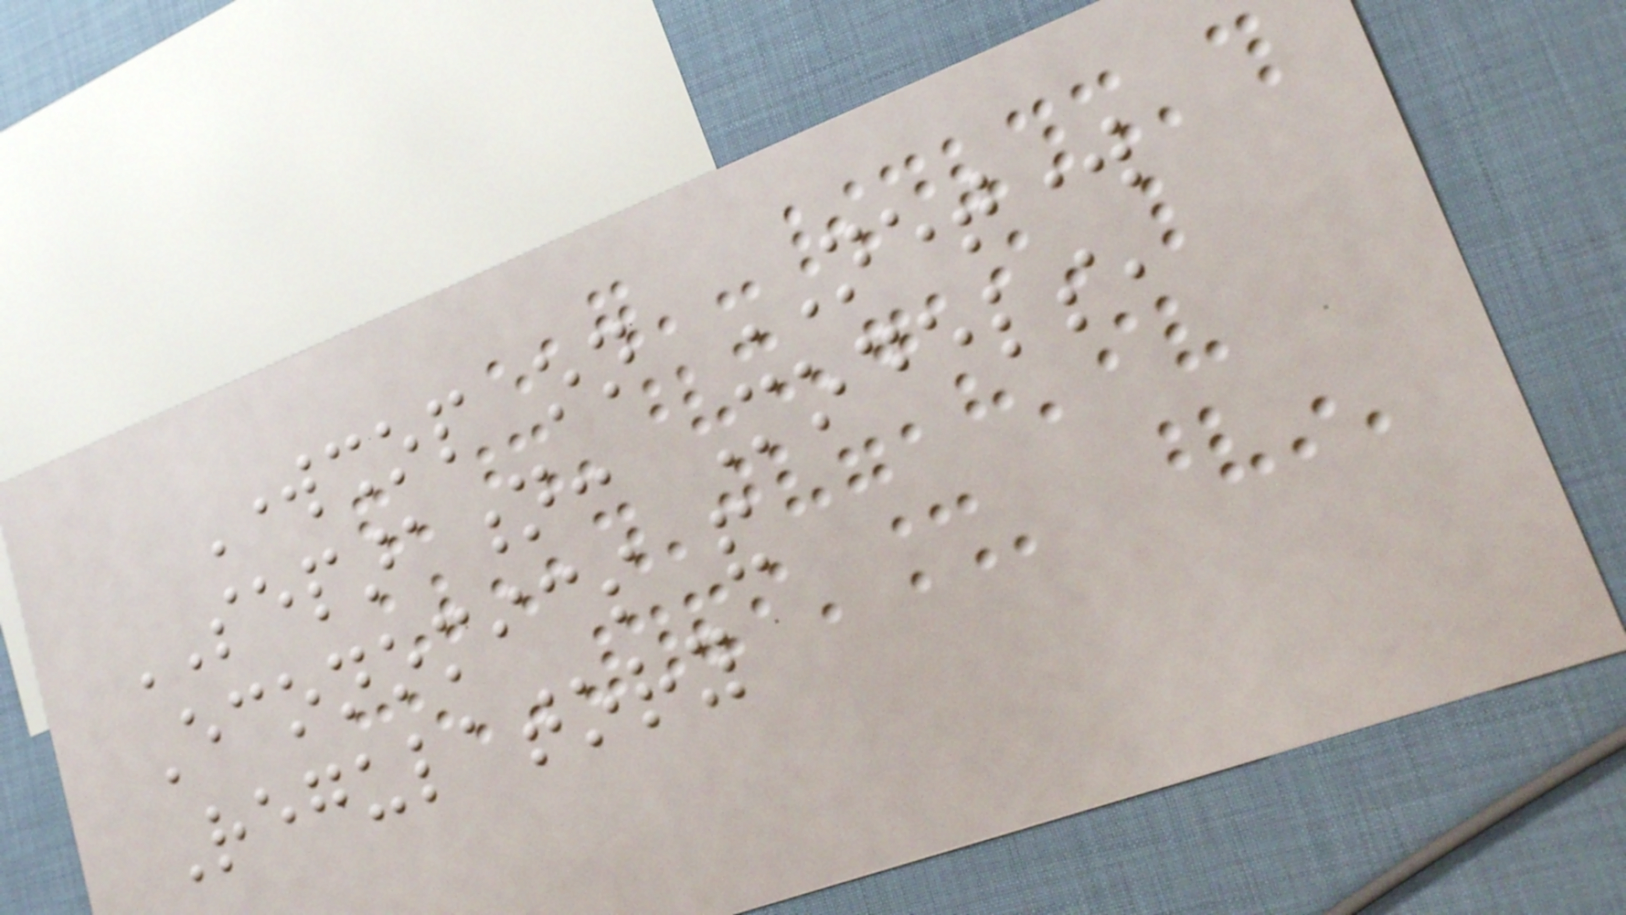Workshop on NETWORK
SEPARATION: Models,
Economics and
Regulatory
